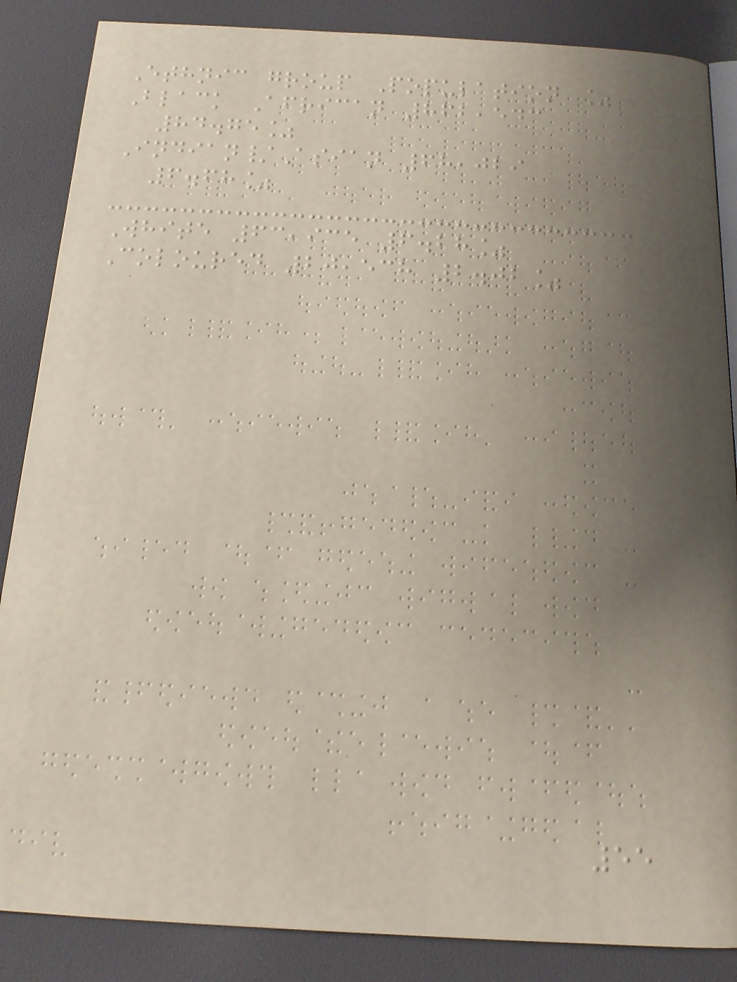Ethnic group Population %
Black African 862,543
84.75%
Indian/Asian 68,029
6.68%
White 63,935 6.28%
Coloured 20,538 2.02%
55
